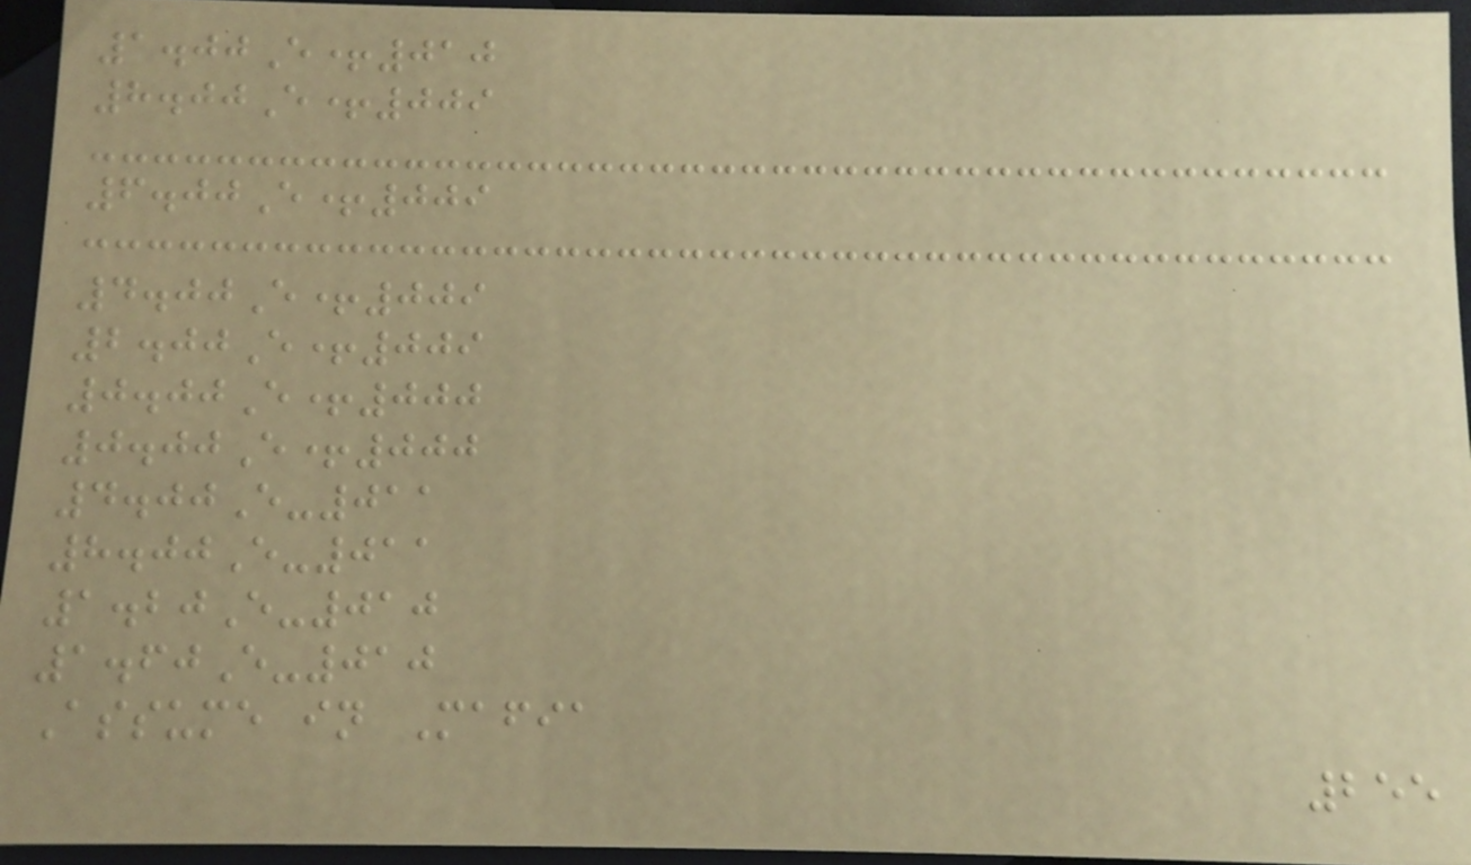1.00E+010
8.00E+009
6.00E+009
4.00E+009
2.00E+009
0.00E+000
0.00E+000
4.00E-011
8.00E-011
1.20E-010
1.60E-010
Assume in Mafia
255
